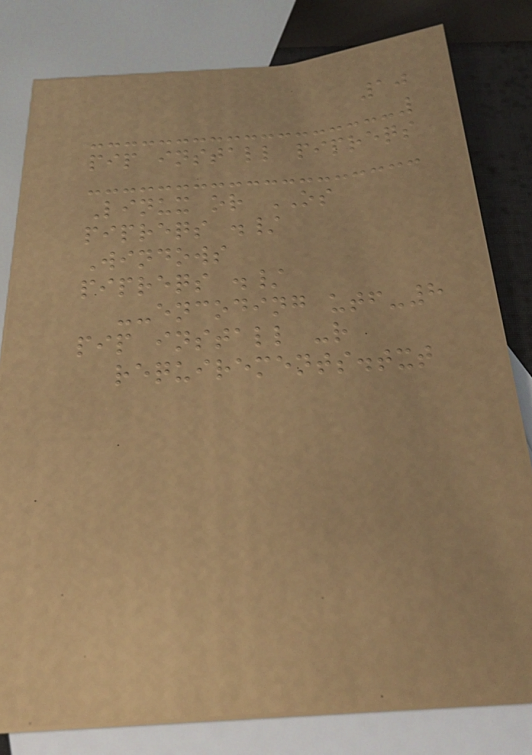10
pip install pipreqs
Linux or OS
pipreqs ./
Windows
pipreqs ./
--encoding utf-8
pip install -r
requirements.txt
